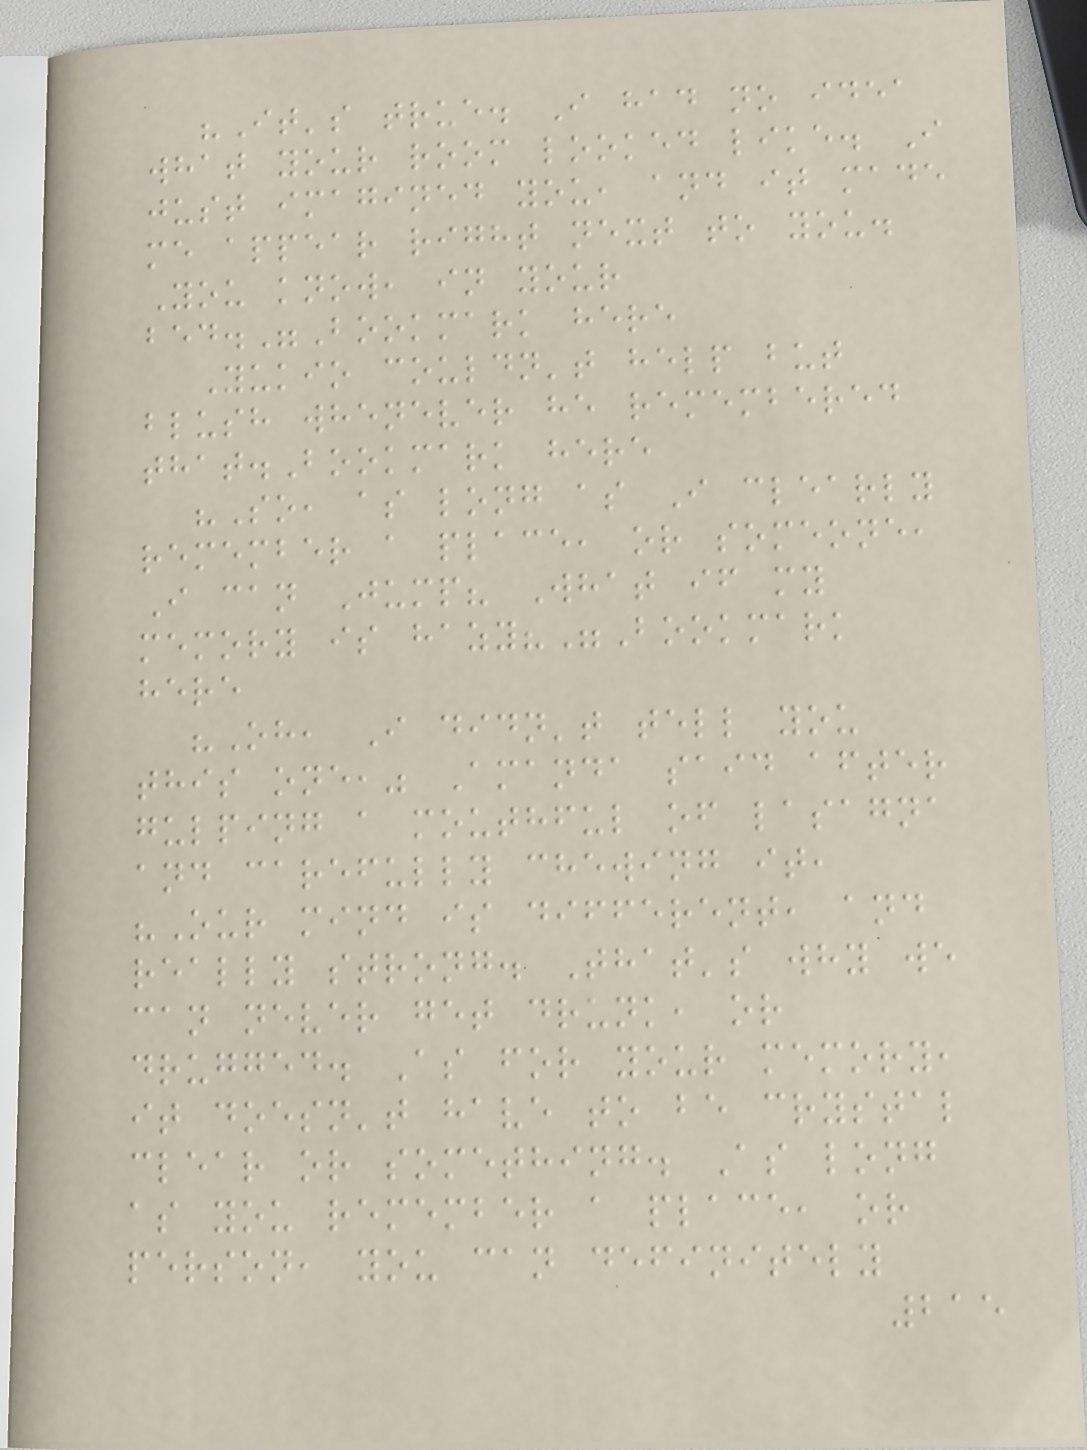"It's true. I had no idea
what your room looked like. I
just imagined you, and it made
me appear right next to you.
You know, in your
bed."Bookmark here
Yukio couldn't help but
blush whenever he remembered
that.Bookmark here
"So, as long as I clearly
remember a place, or someone,
I can Jump? What if my
memory is hazy?"Bookmark
here
"Oh, I didn't tell you
this one," Amanda said after
gulping a mouthful of lasagna
and carefully chewing it,
"Our mind is different, and
really strong. That's why we
can never get drunk, or
drugged. As for your memory,
it doesn't have to be crystal
clear or something. As long
as you remember a place, or
person, you can definitely
215
